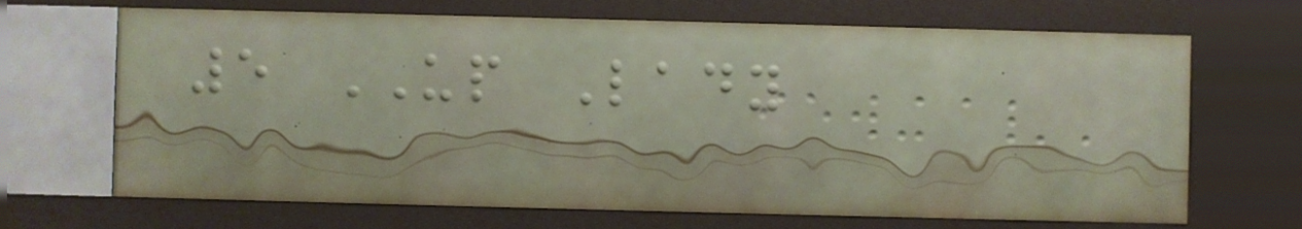5 UP Lady
